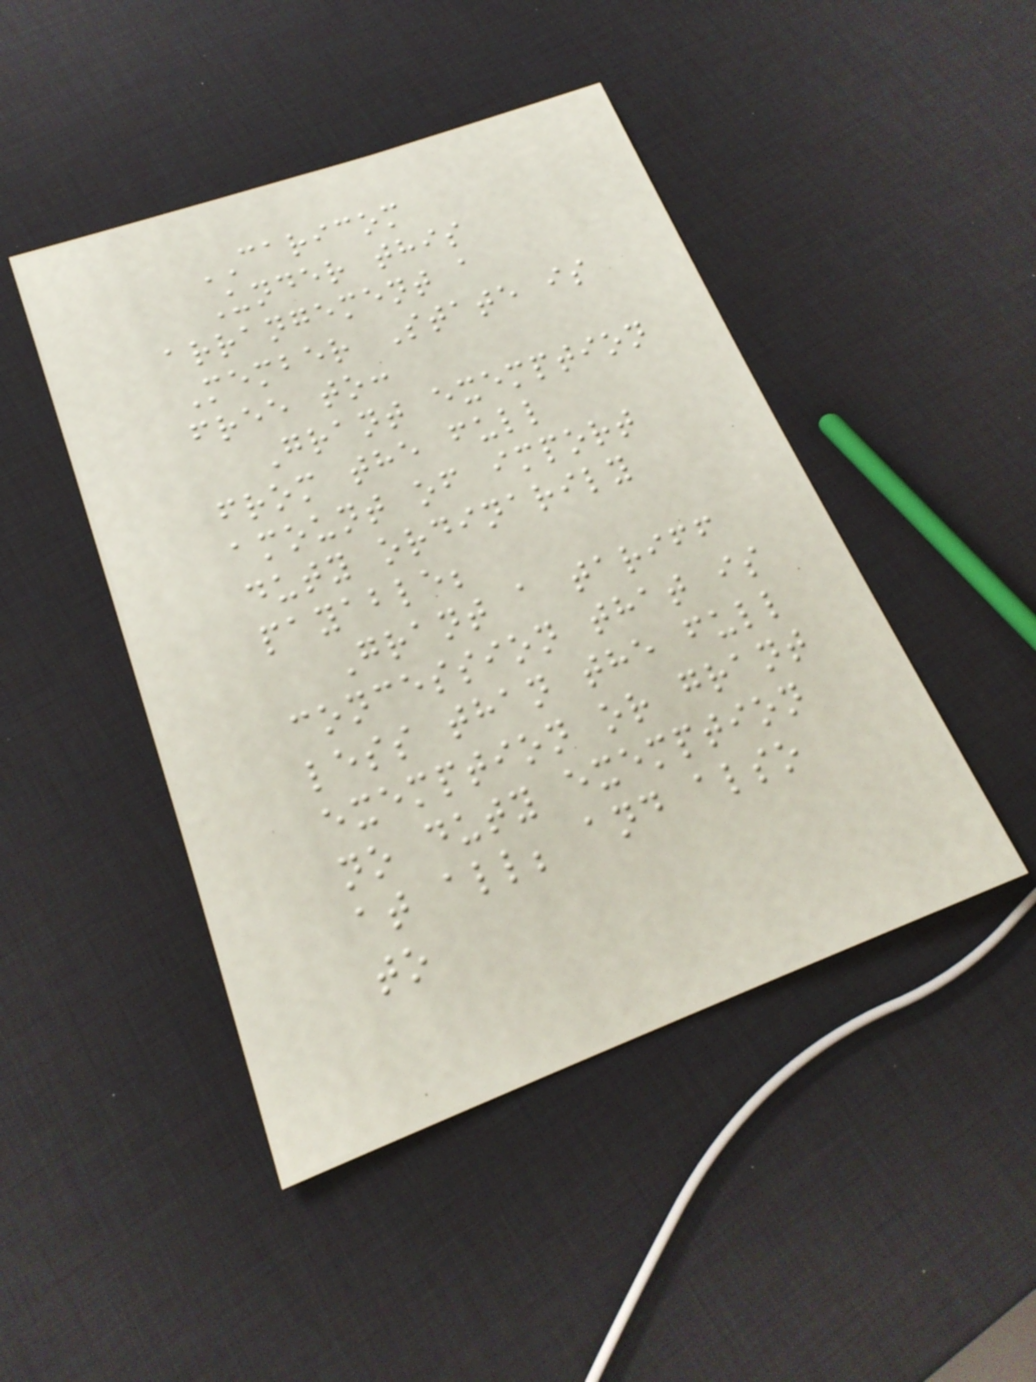CARICOM
Under this
arrangement a
Member State is
free to:
Grant exemption
from the full
amount of import
duty ordinarily
payable;
Grant a tariff
concession that is
less than the full
exemption or grant
no duty exemption
at all; and also
to
